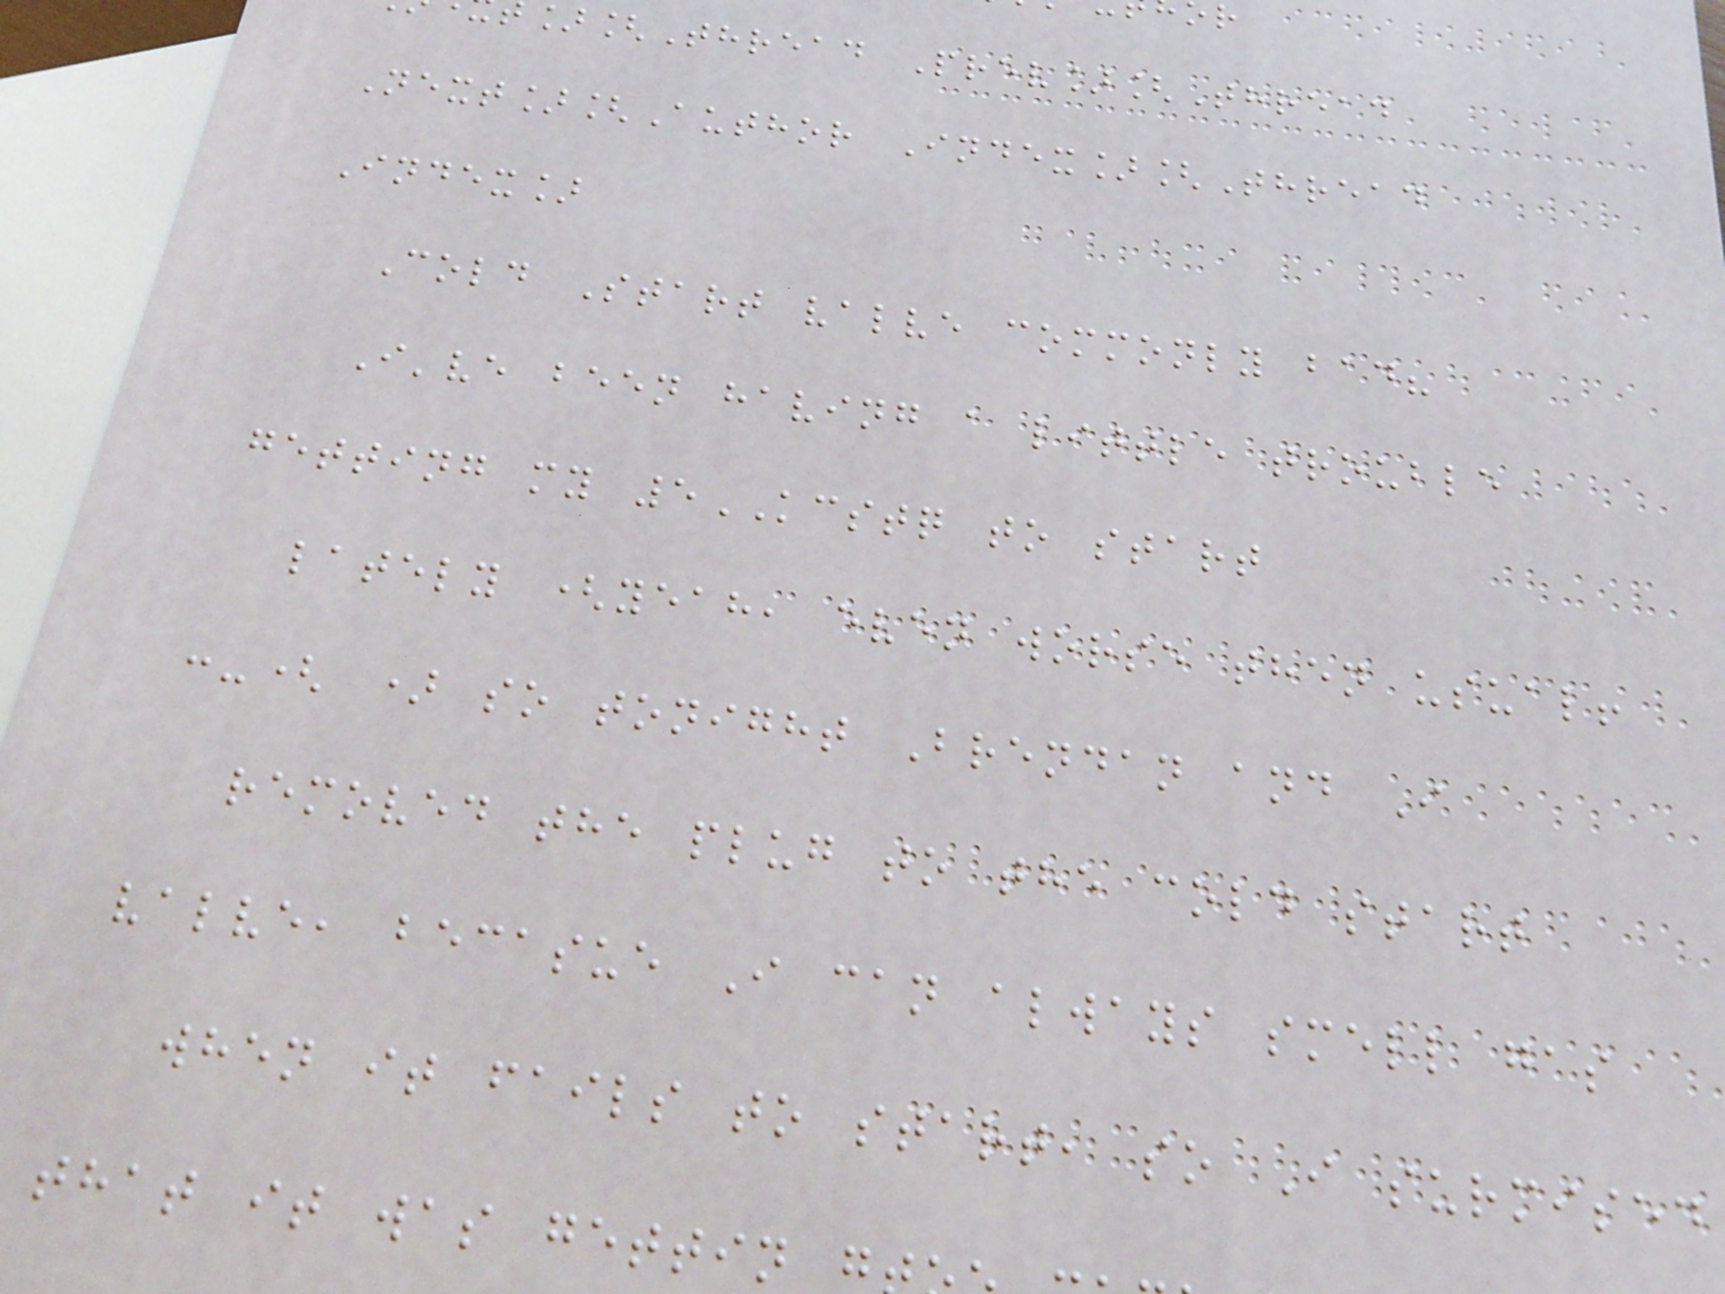][Thread Prev][Thread
Next][Author Index][Thread
Index]
Cold Start valve commonly bad?
I've been having a little trouble
getting my 5KCSTQ to start
lately (yeah, even worse then usual!
:-( ) so tonight Brendan and I
removed the plug to the cold start
valve, becasue I can always smell gas
when it fails to start, so I surmised
that it was gettin
